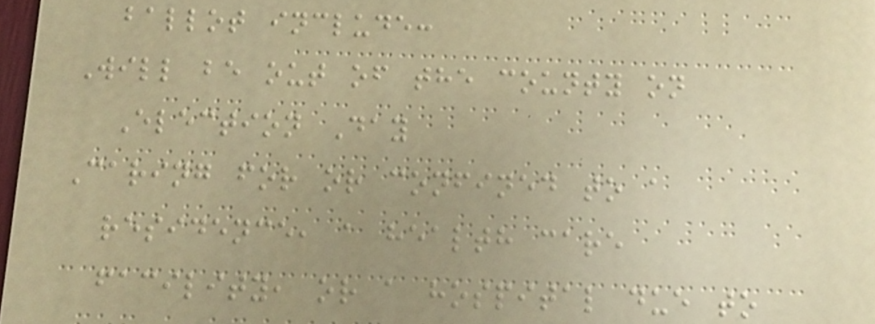ballot include:
Will be out of the county on
Election Day
Caring for or confined to a
residence, a health care
facility, or a hospital due to
